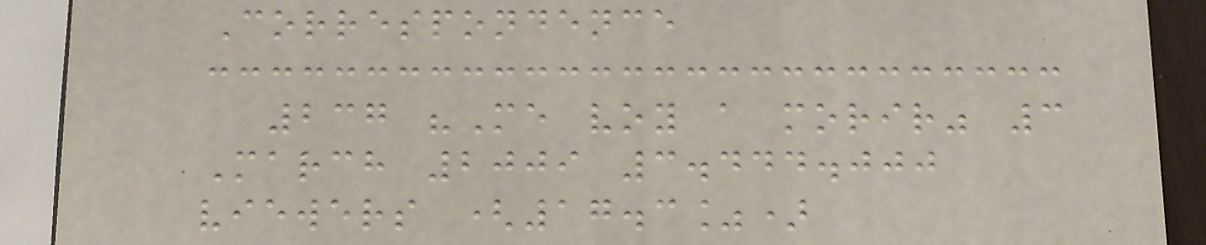Correspondence
237 "Me voy a morir" 3
March 2009 3.444.000
viewers (17.3%)
